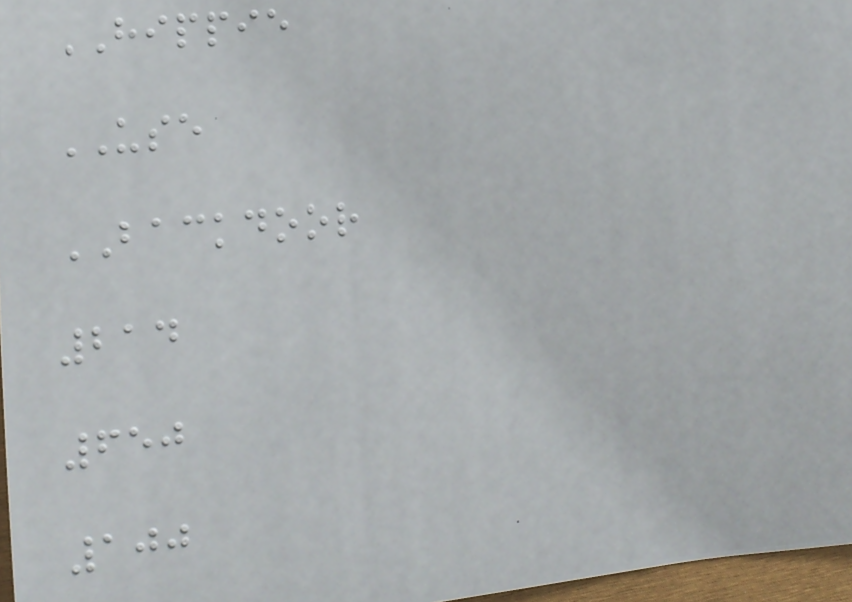HIPPIE
USE
BACKDOOR
214
650
100
